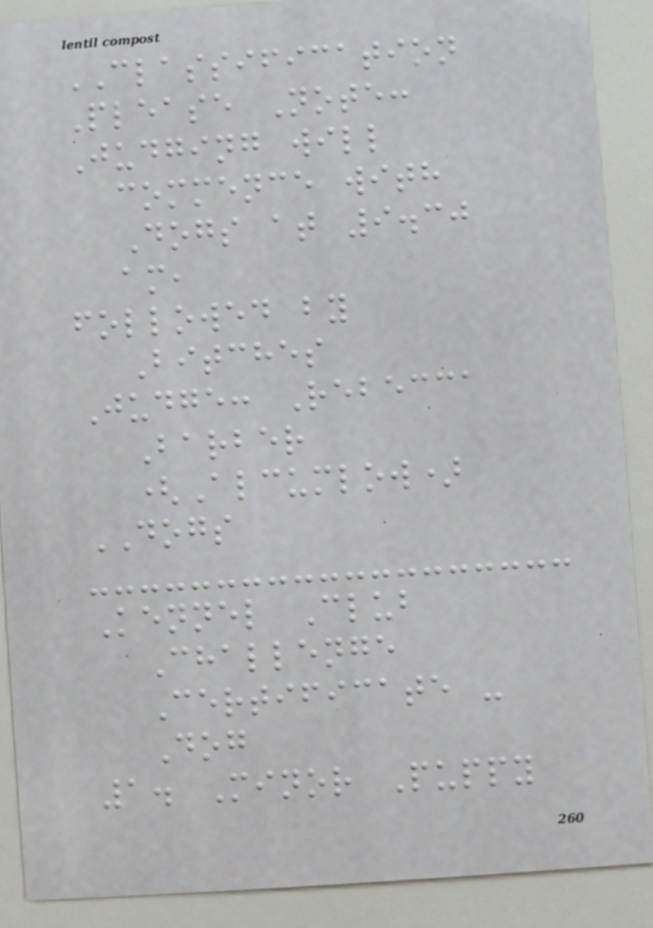CLASSIFICATION
Please Note:
Judging will
commence with
Dogs at 9.30
am,
followed by
Bitches
Judge: Rebecca
Barber
(Alcumlow)
DOGS
Kennel Club
Challenge
Certificate -
Dog
1. Minor Puppy
